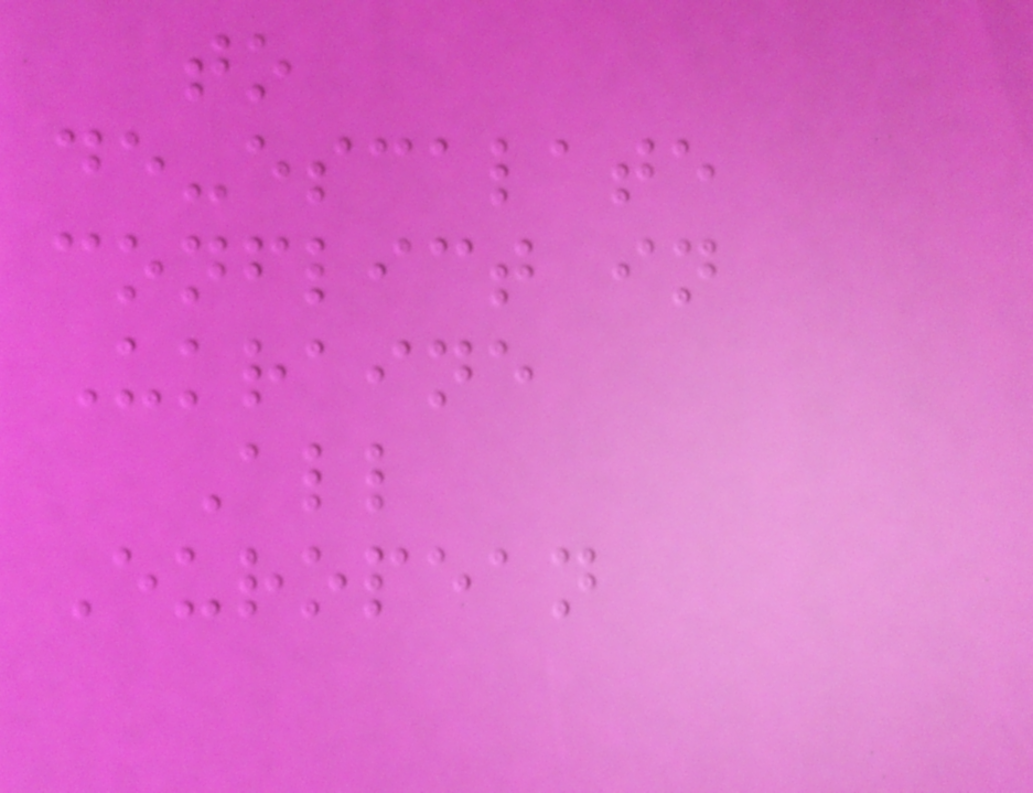to
de-escalate
conflict in
Ukraine
All
European
